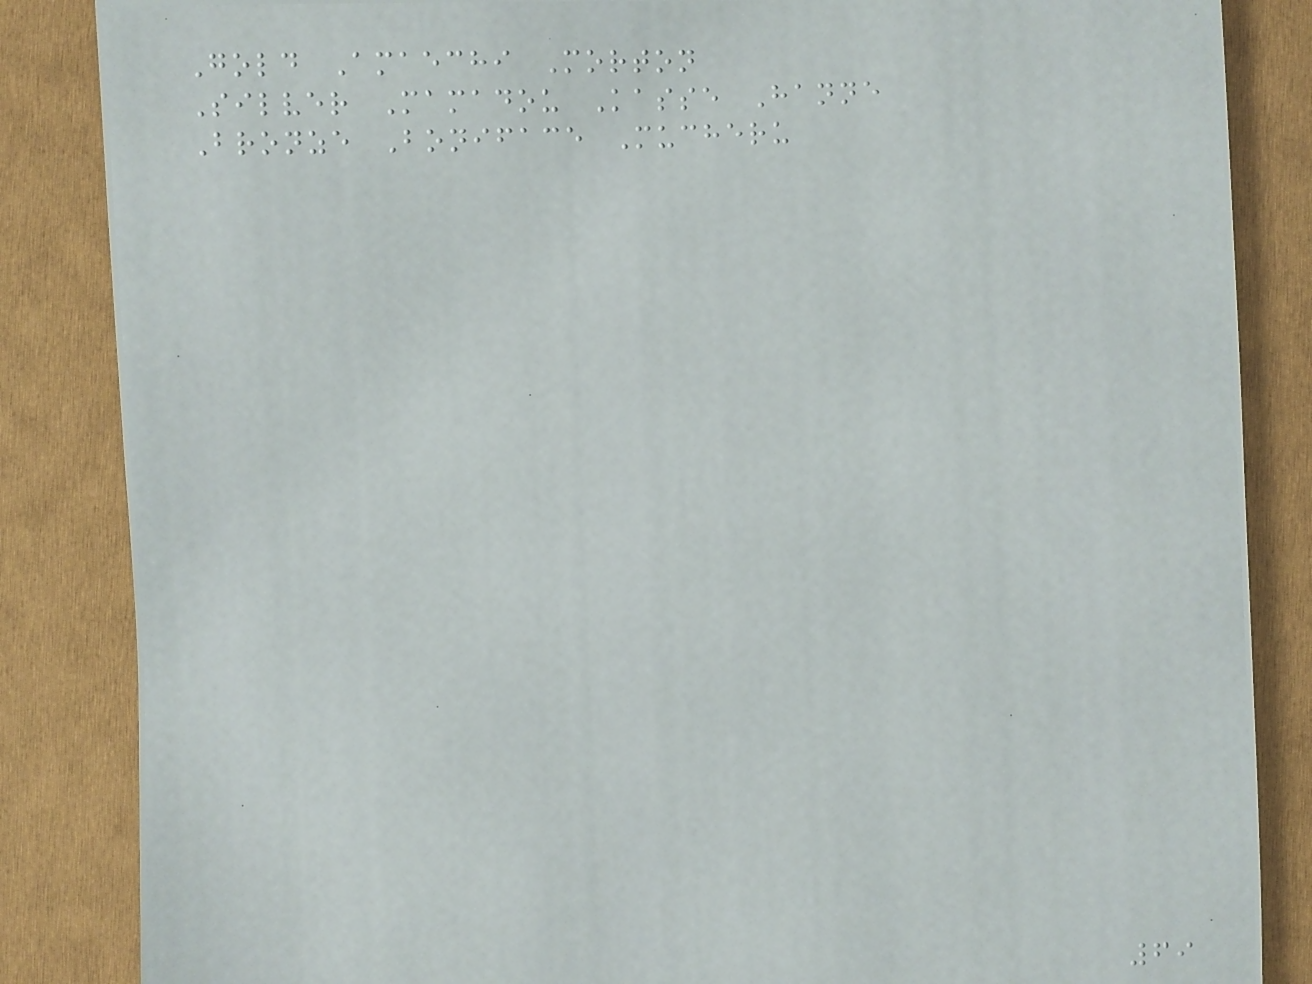Gold Amaechi Morton
Silver Mamadou Kasse Hanne
Bronze Boniface Mucheru
69
